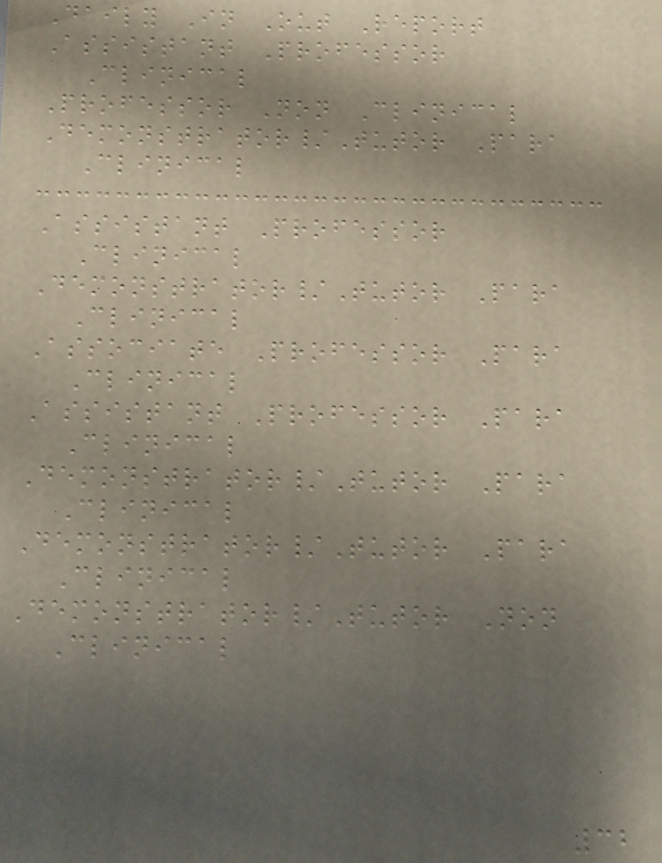Daily In Out Report
Assistant Professor
Clinical
Professor Non Clinical
Demonstrator/Tutor Para
Clinical
Assistant Professor
Clinical
Demonstrator/Tutor Para
Clinical
Associate Professor Para
Clinical
Assistant Professor Para
Clinical
Demonstrator/Tutor Para
Clinical
Demonstrator/Tutor Para
Clinical
Demonstrator/Tutor Non
Clinical
32
